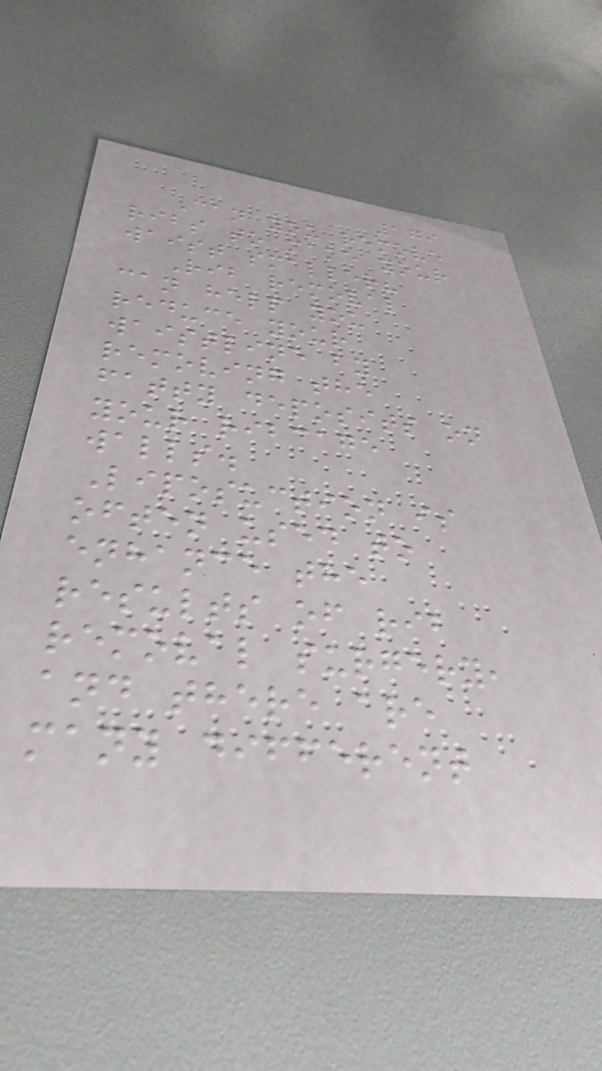179
Can you remove
ribs to make your
waist smaller?
Rib removal
can help you
reduce your
waistline by
removing the
fatty deposits on
your ribcage
walls.
Liposuction is
often used to
enhance the
results of rib
removal surgery,
and there are
many different
